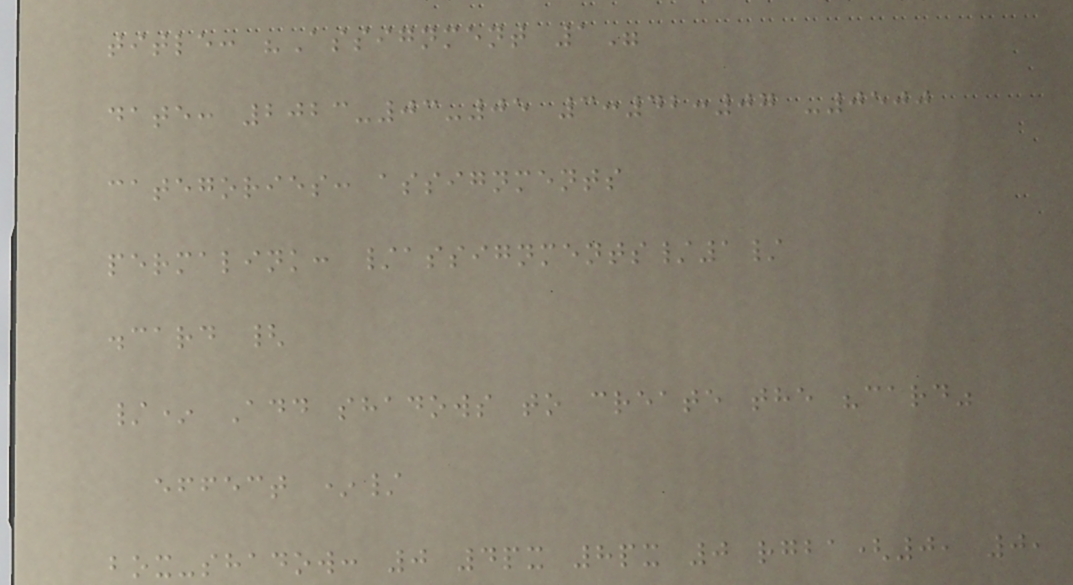title: "Assignment 1"
date: 2023-03-05 3:42:07 -0500
categories: assignments
permalink: /assignments/1/
.card {
/* Add shadows to create the "card"
effect */
box-shadow: 0 4px 8px 0 rgba(0, 0,
